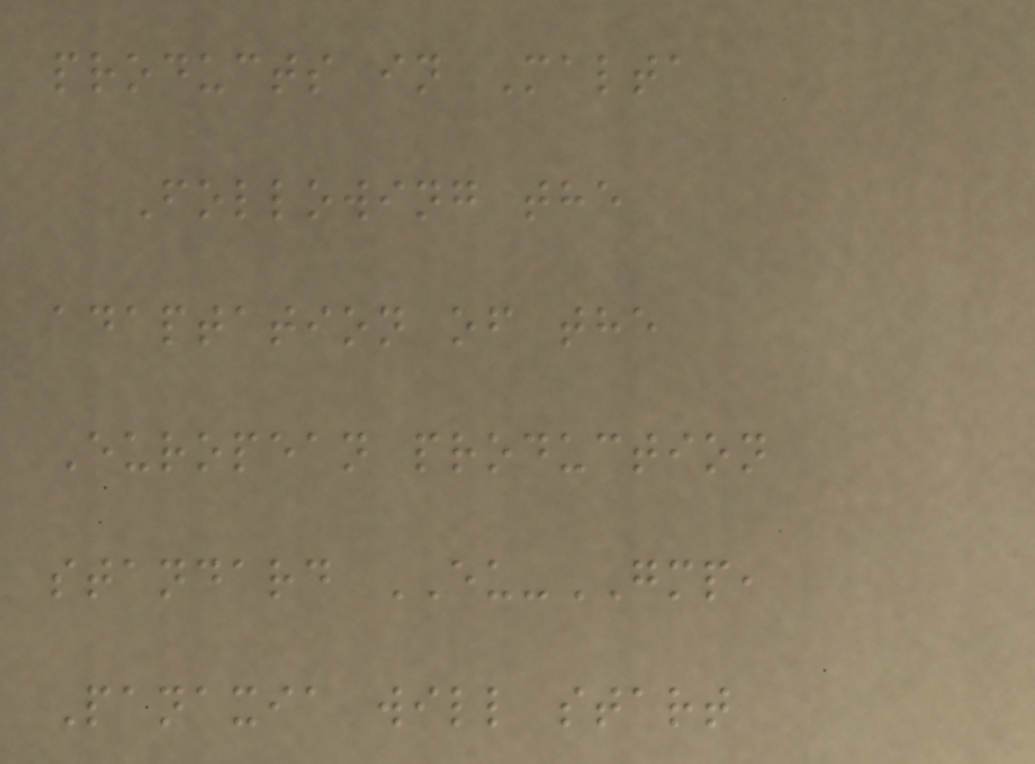products in Malta
Following the
adaptation of the
European production
standard EU-GMP,
Panaxia will start
